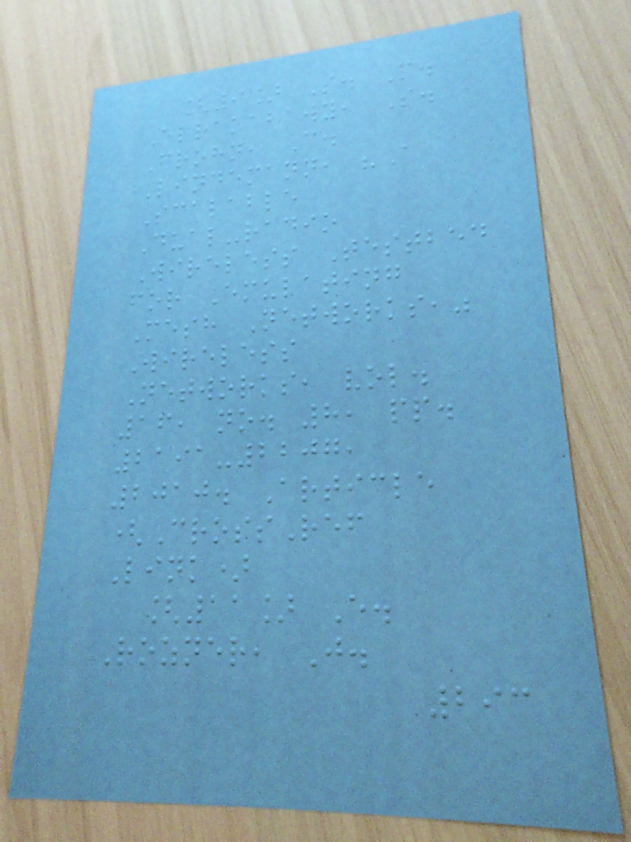[9] S. M.
Elrakabawy, S.
Frohn, C.
Lindemann, "A
Scalable
Dual-radio
Wireless Testbed
for Emulating
Mesh Networks,"
Wireless
Networks, vol.
16, no. 8, pp.
2191-2207,
2010. Article
(CrossRef
Link)
[11] E.
Rozner, J.
293
